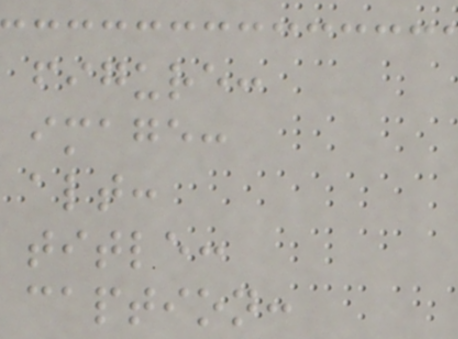figure:
image:
alt:
title:
caption:
